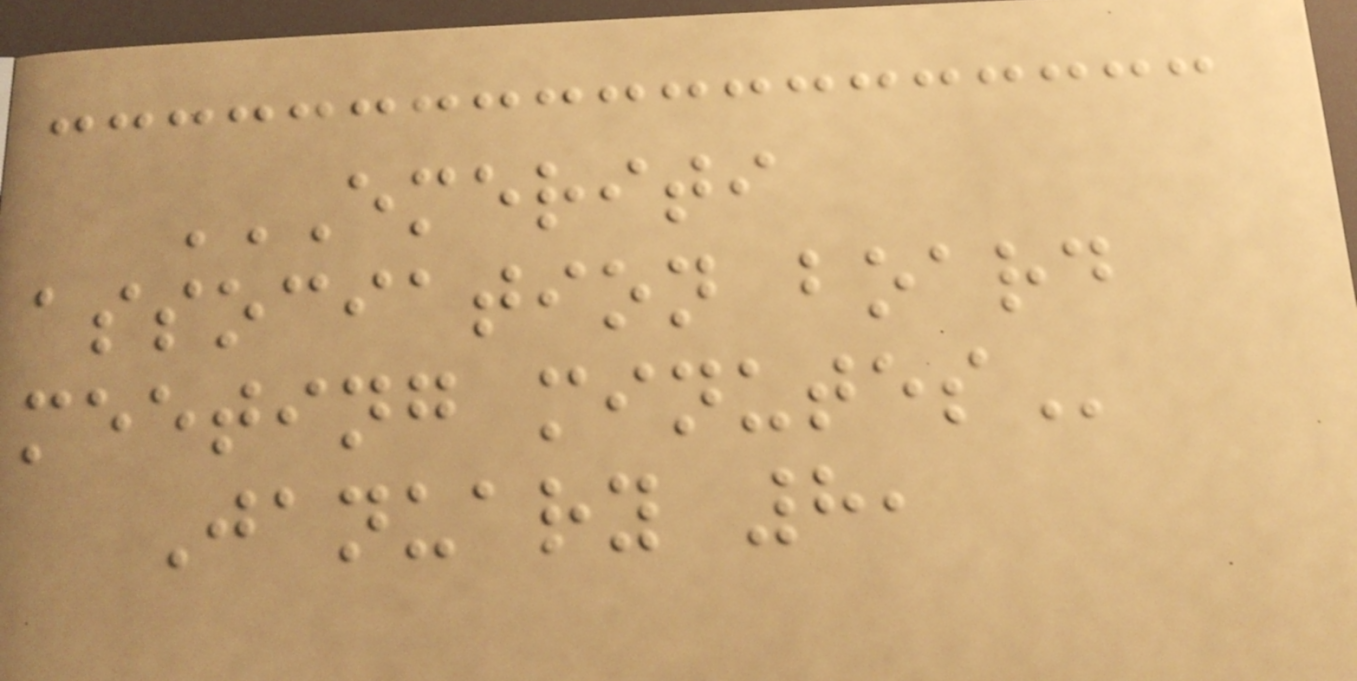EMERITI
ASSOCIATION BOARD
MEETING MINUTES
January 8,
